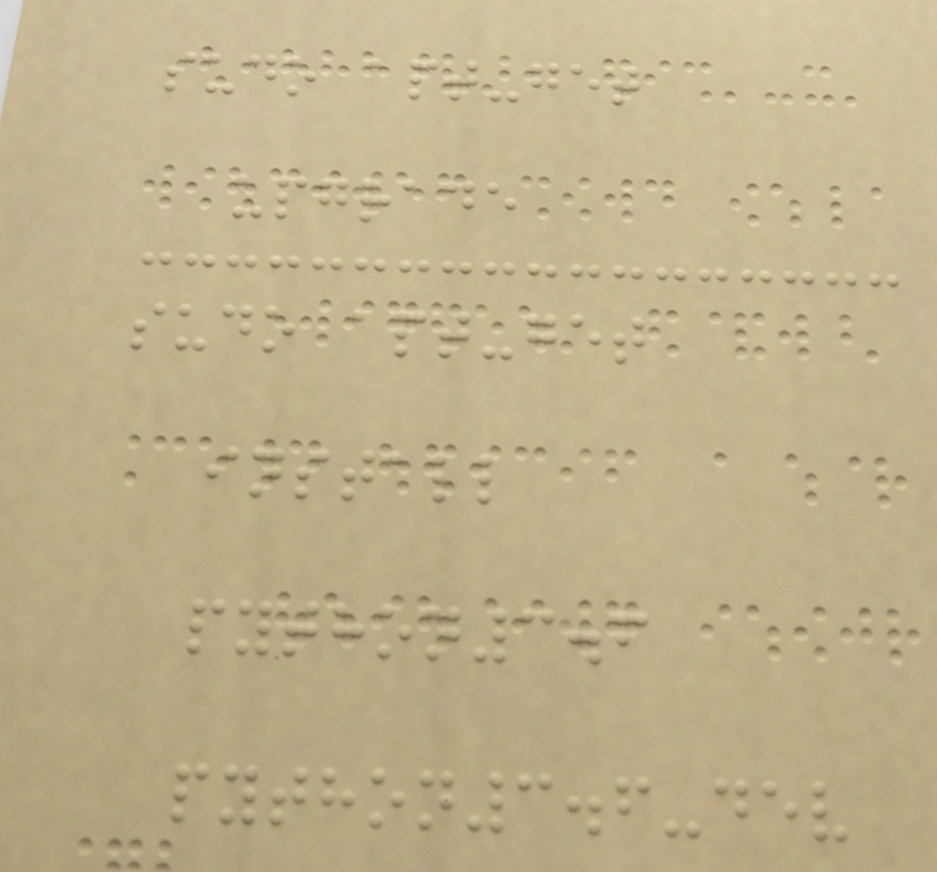sudo apt-get
upgrade
sudo apt-get
install
python3.6
python3.6-dev
